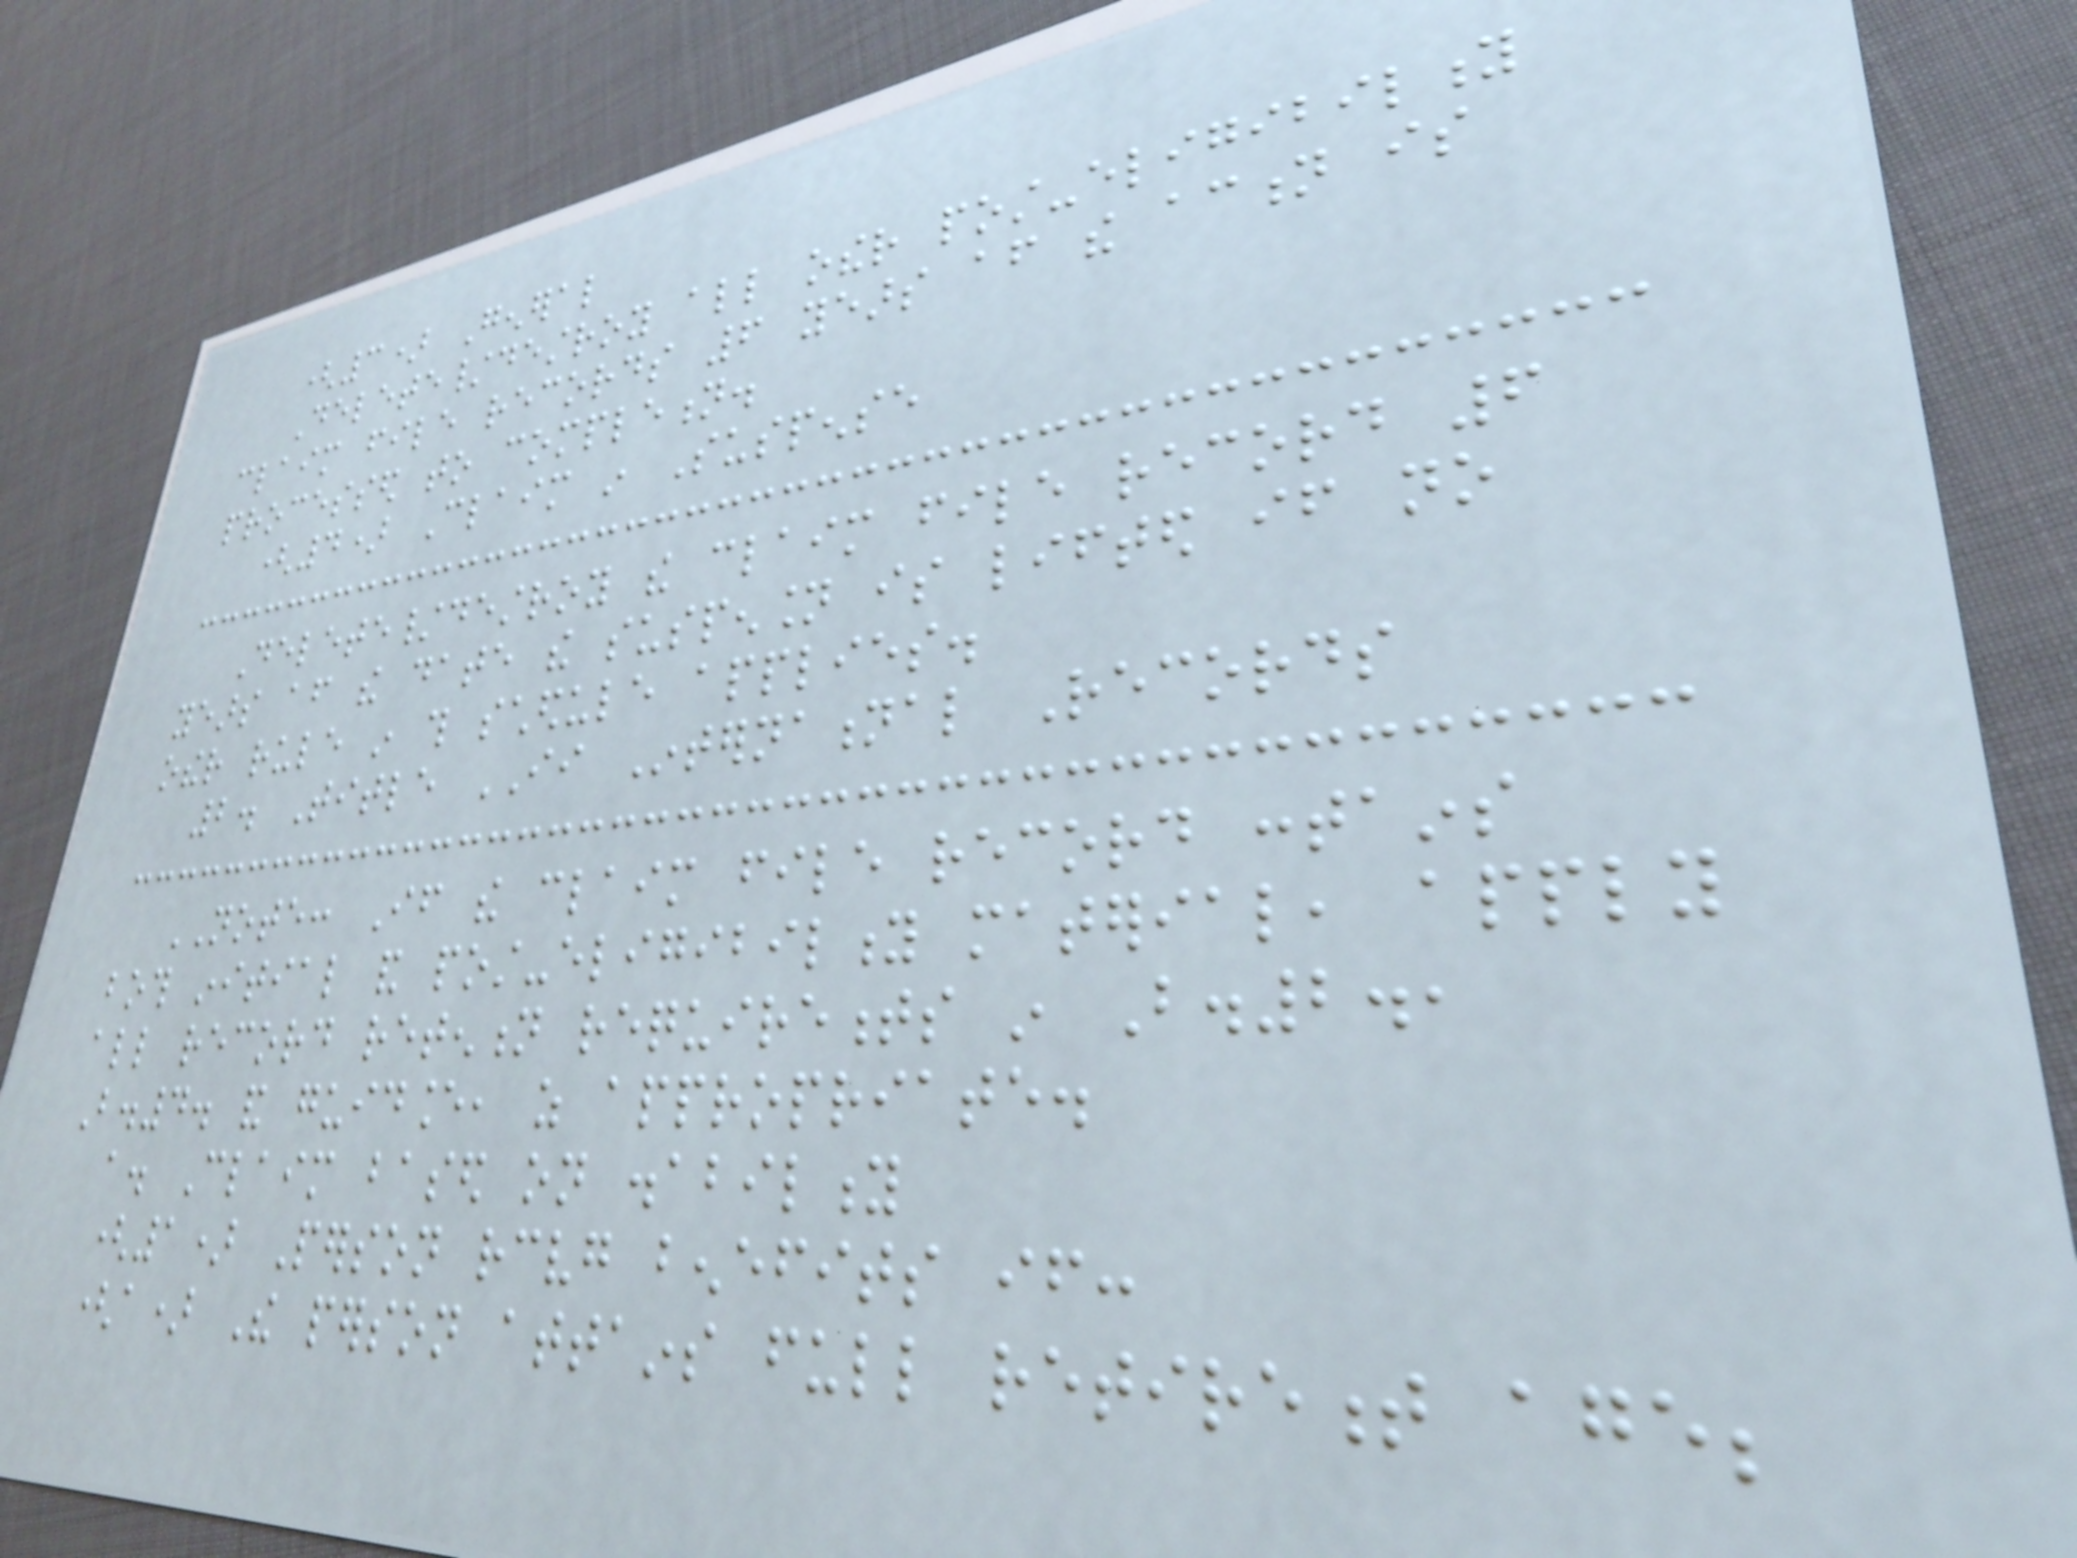(3) General
Delete/destroy all other post-eligibility
claim file records 6 years after the action is
processed to completion.
(4) Claim in Suspense
Delete/destroy the claim file record 6
years after the date the suspension is lifted if no
other rule in this schedule applies.
2. Title II International Records
NOTE: If the claim file record contains
both initial and post-eligibility material, apply
all record retention requirements in B.2.,
B.4. and guidance, as appropriate.
a. Claim based on disability
(1) Person receiving benefits if:
(a) The person attains full retirement age;
